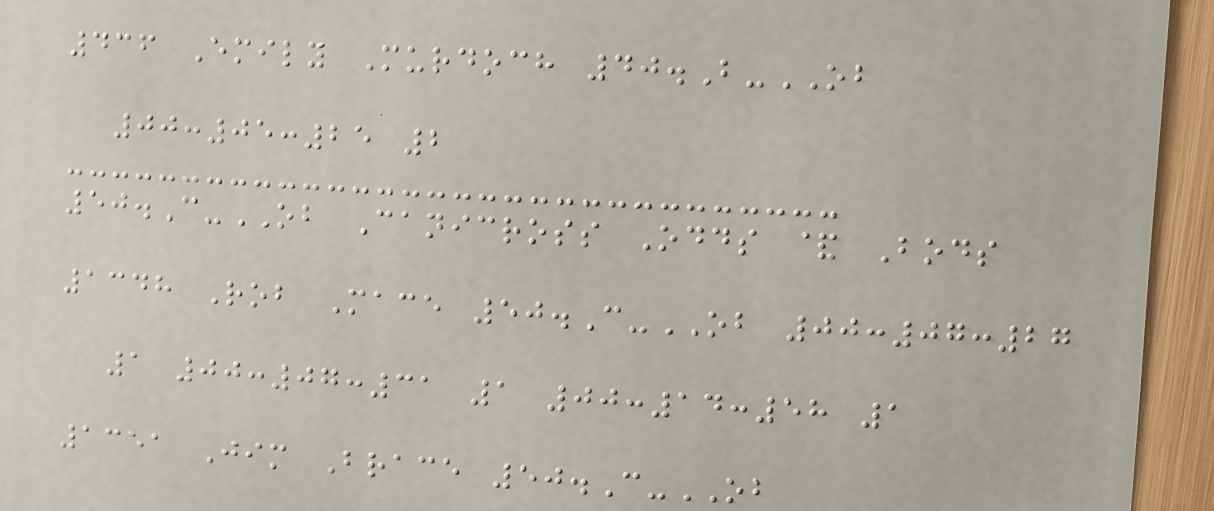436 Emily Murdoch 40.B-OB
00:05:25 2
50.C-OB Canicross Odds & Bods
1348 Rob Mace 50.C-OB 00:07:27
1 00:07:31 1 00:14:58 1
1351 Jim Brace 50.C-OB
